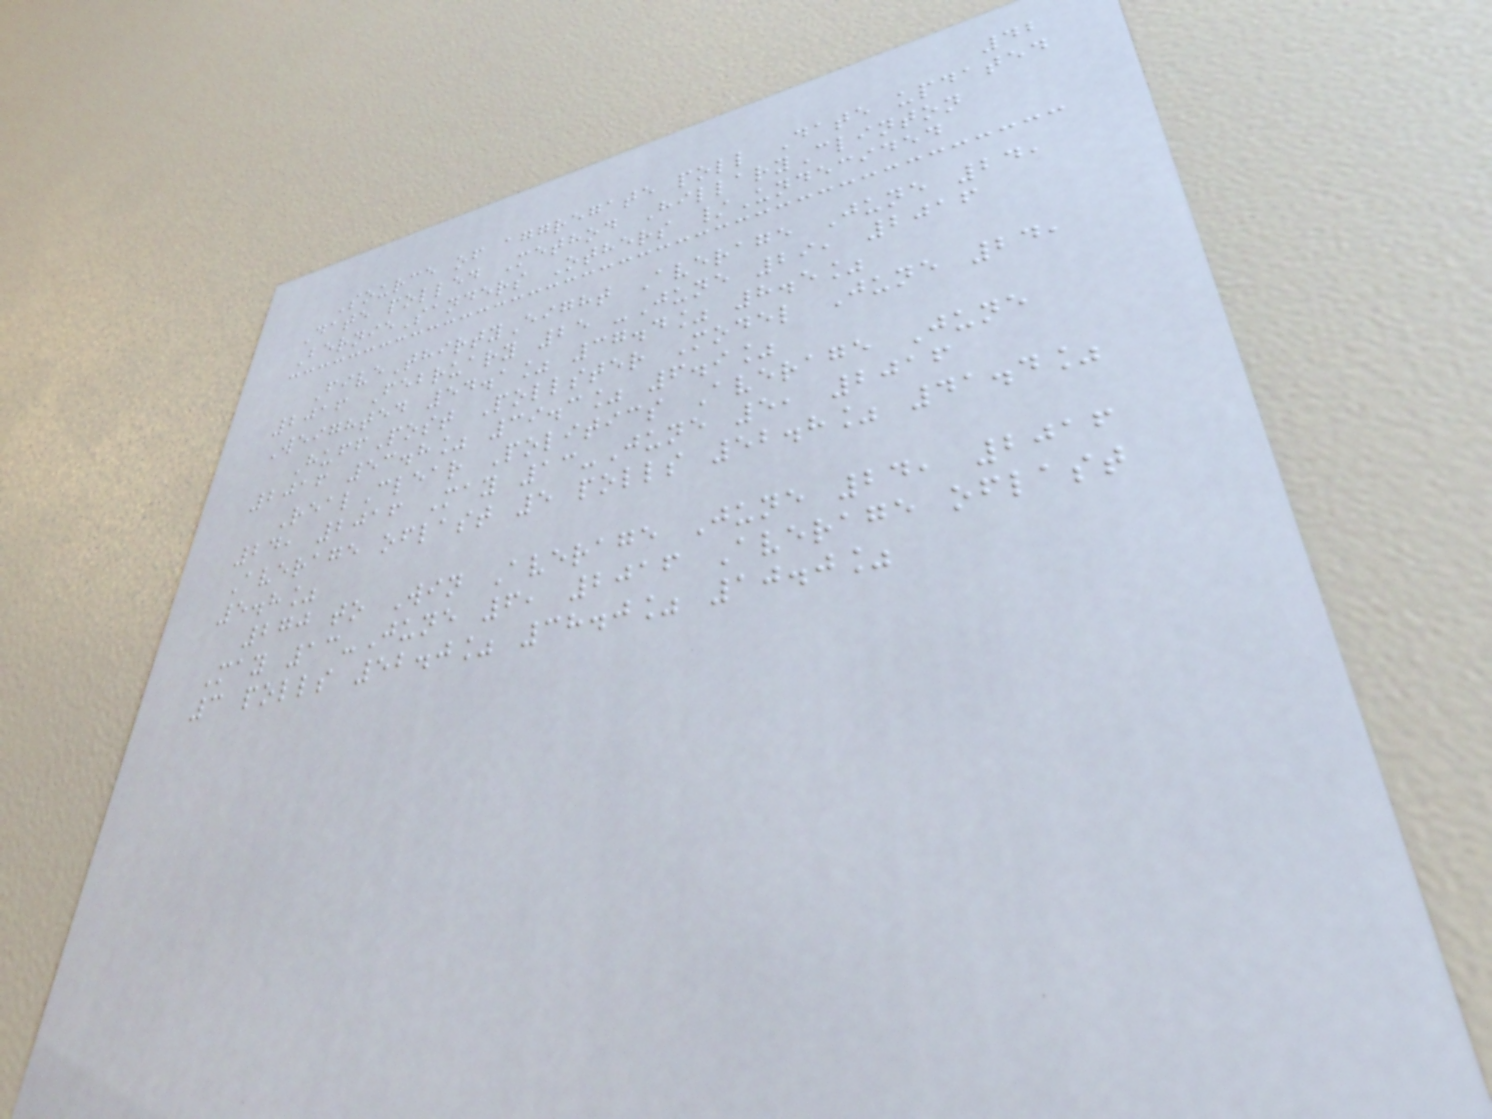42
Source of aggregate poll Date updated
Date polled Method HillaryClinton
BernieSanders Others /Undecided
FiveThirtyEight Average June 24,
2016 February 25 -June 29, 2016
Weighted 54.1% 37.4% 8.5%
HuffPost Pollster Model June 24,
2016 53.8% 39.3% 6.9%
RealClear Politics Average June
24, 2016 May 13-June 5, 2016
Average oflast 5 polls 52.8% 41.4%
5.8%
270 to Win Average June 24, 2016
May 13-June 6, 2016 Average oflast
3 polls 52.0% 38.0% 10.0%
